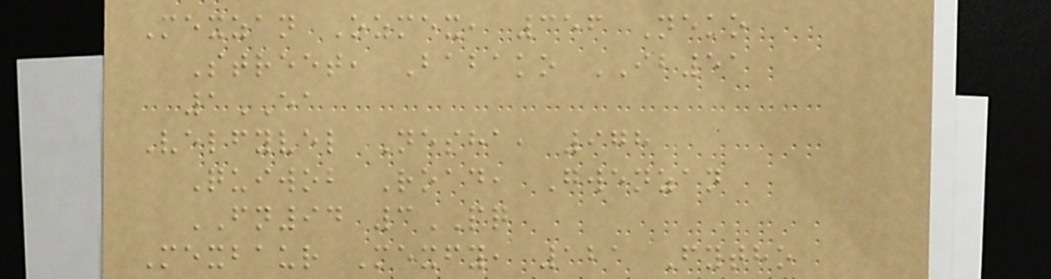Mexzan Ozmex, 356 Neko
Street, Babako IB51
1EA
Velfyvel Nesha, 978
Quiwob Road, Gwenzan
FN94 3PQ
Mexbaur Mexfy, 121 Fytho
